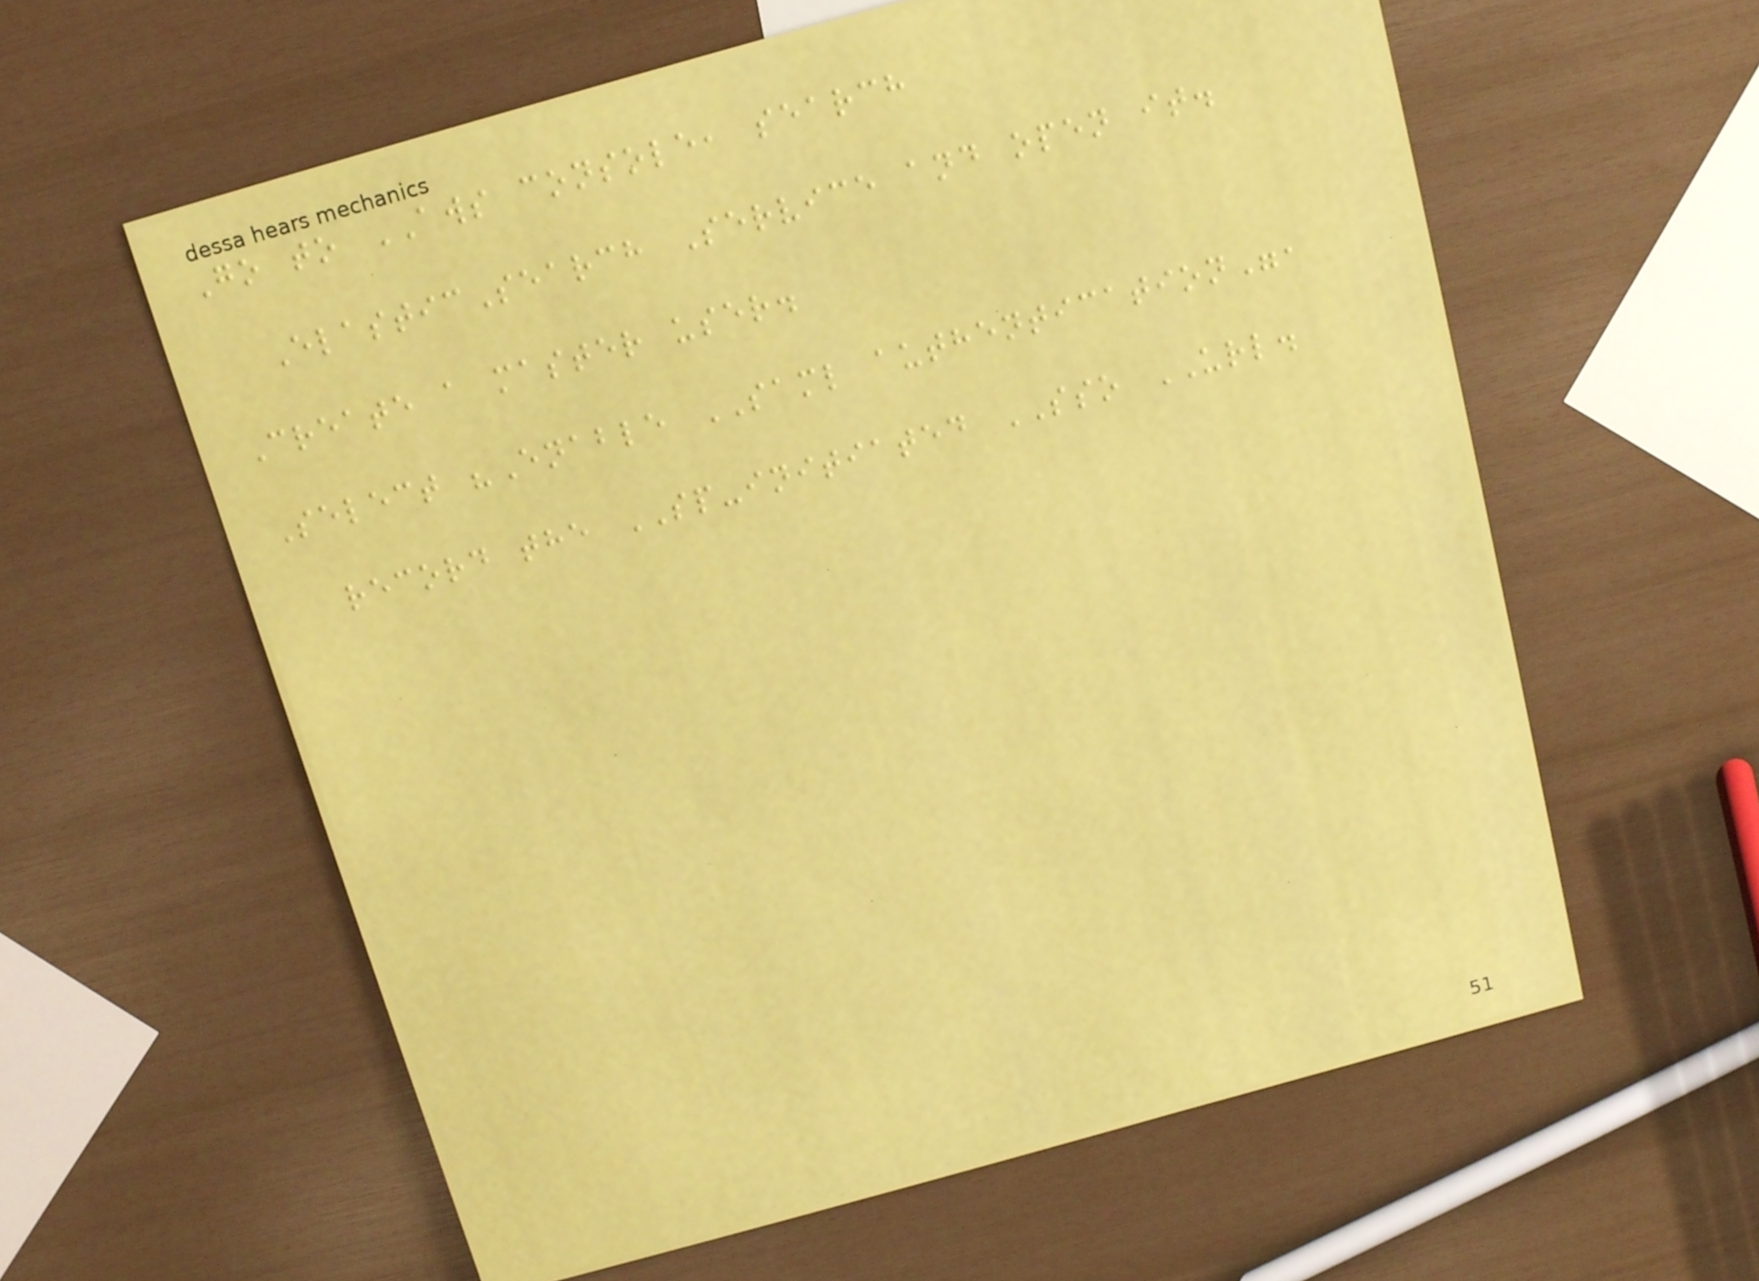Go to AWS console, search
ElasticSearch Service and open it.
Create a master user.
Select "Enable SAML authentication",
record the SP-initiated SSO URL.
